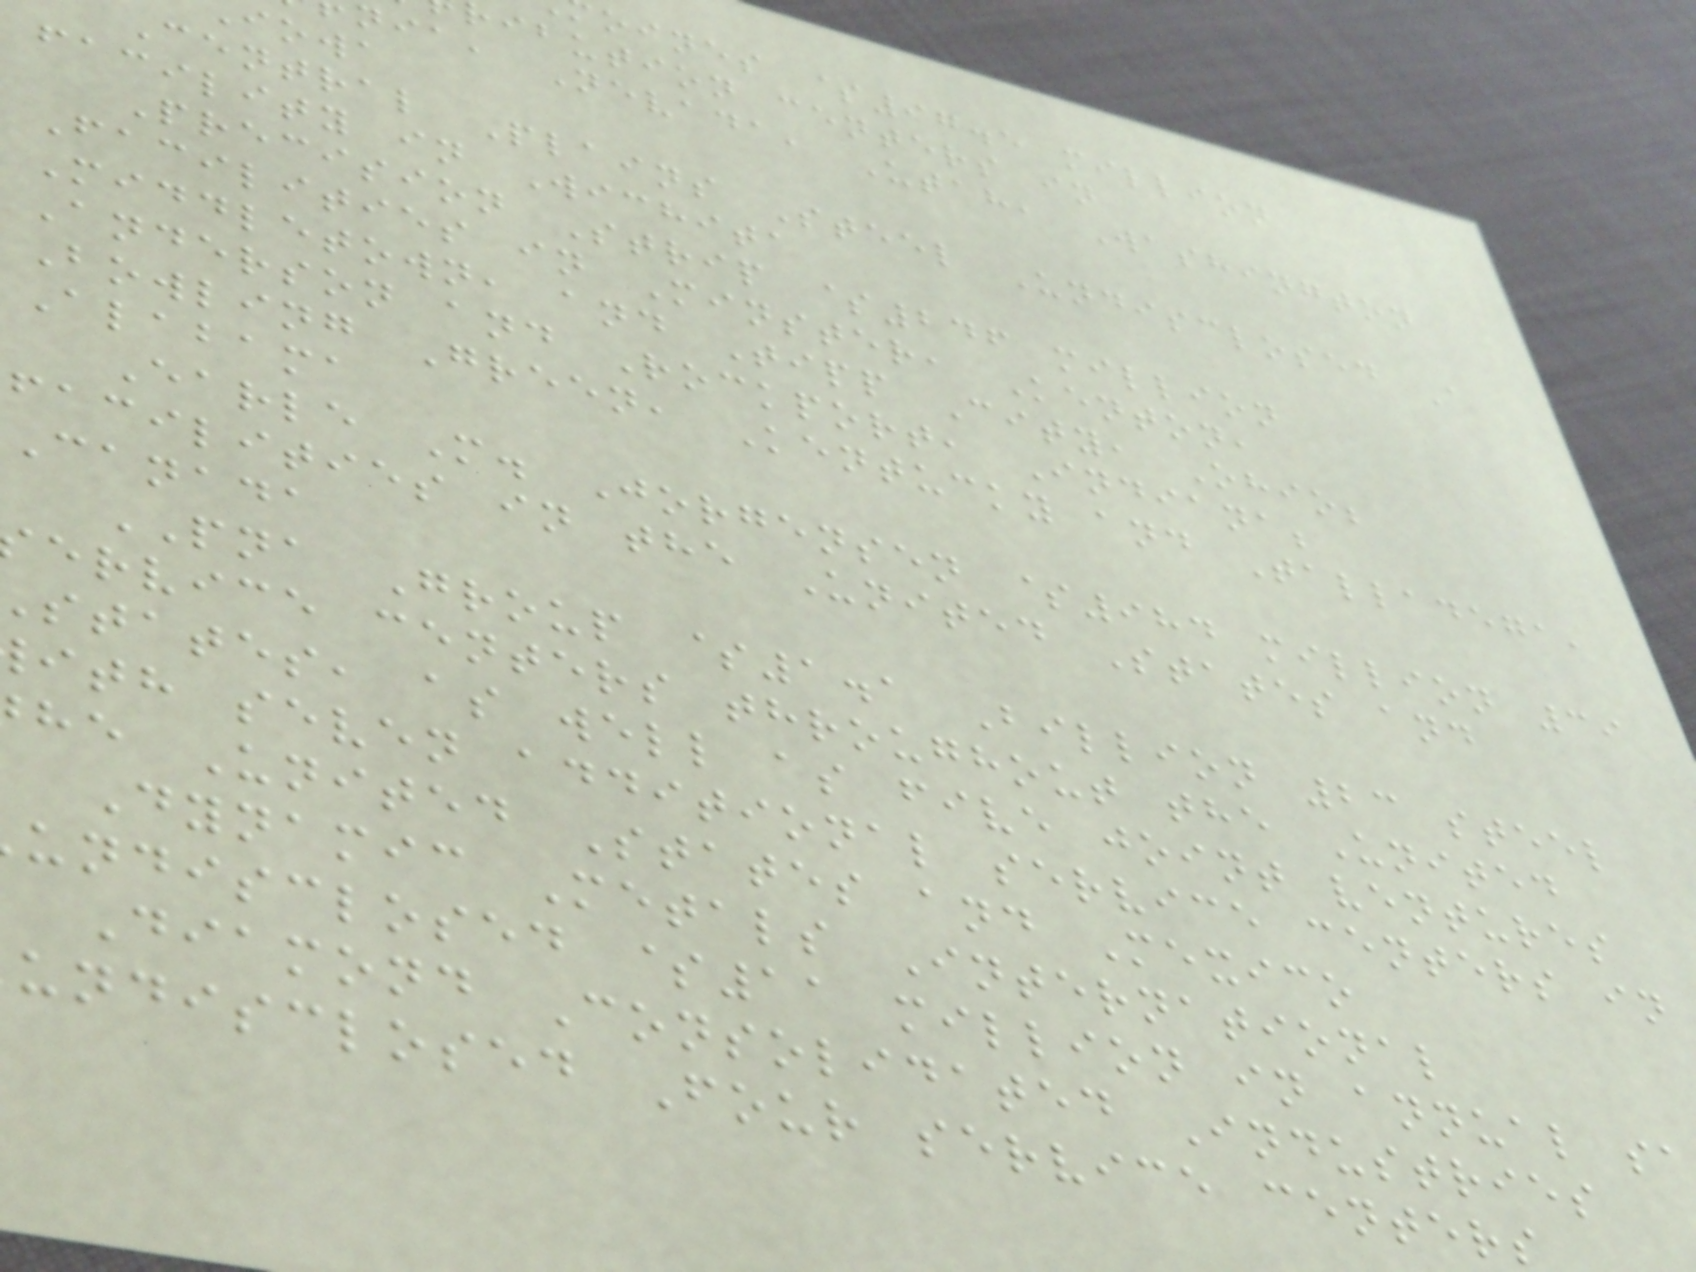oines $97.5 million
ibution centers in
nia, Nevada, Utah, Washington
iowa
Central Plains Steel Undisclosed A
facility in Wichita
Precision Strip $246 million
Facilities in Minster, Kenton,
Middletown, and Tipp City, Ohio;
Anderson and Rockport, Indiana;
Bowling Green, Kentucky and Talladega,
Alabama
Earle M. Jorgensen $984 million 39
facilities in the United States and
Canada
PNA Group $1.1 Billion 23 steel
ervice centers throughout the United
states, as well as five joint ventures
ith seven additional service centers in
he United States and Mexico
Dynamic Metals International
undisclosed $11 million in annual sa
Diamond Consolidated Industries
undisclosed Four service centers
